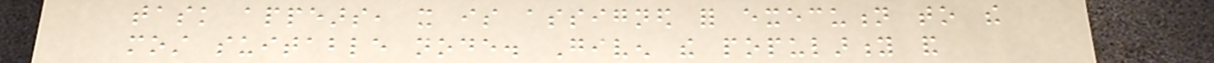task appears, it is assigned for execution to the
most suitable node. Given the popularity and
